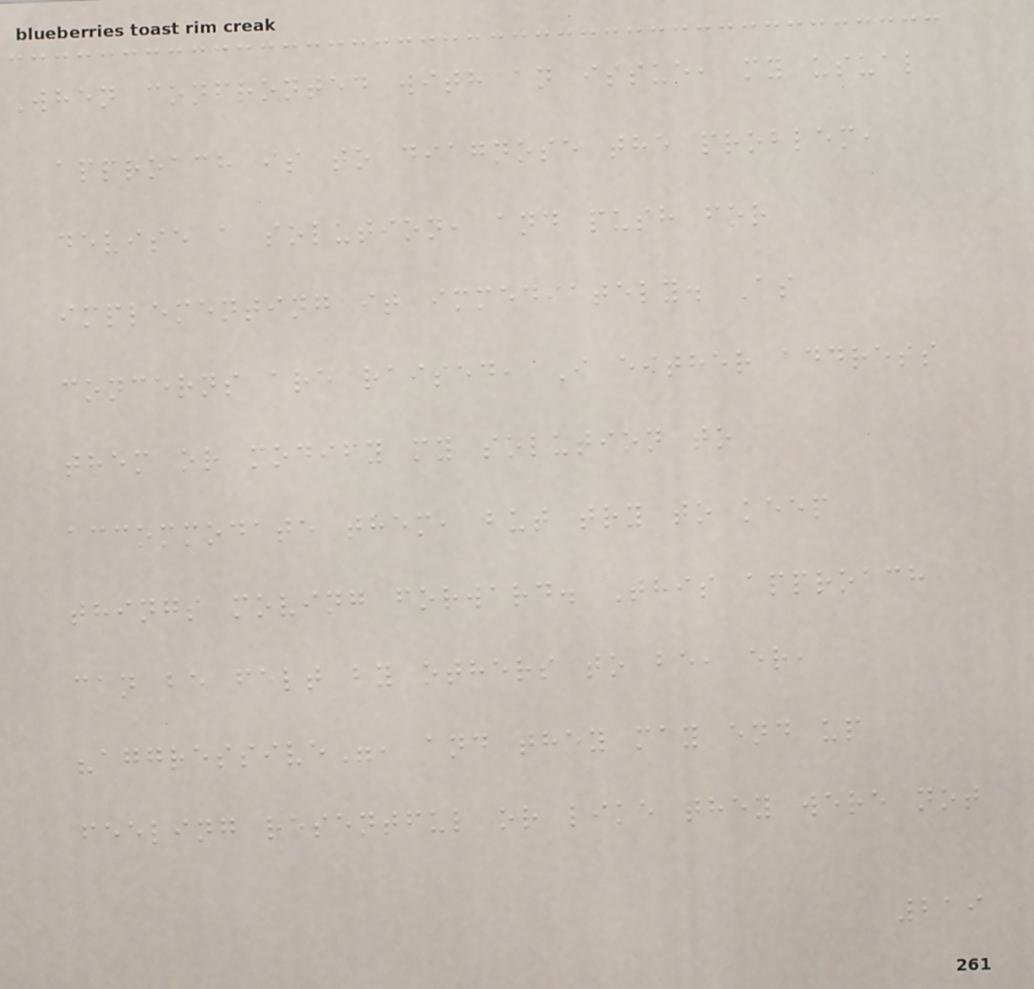When confronted with an issue, my usual
approach is to diagnose the problem,
devise a solution, and push for
implementing it immediately. As
concerns are raised, I either address
them or modify my solution to
accommodate them, but try to keep
things moving forward. This approach
can be felt by others to be, er,
"aggressive", and they may end up
feeling resentful or like they were not
219
